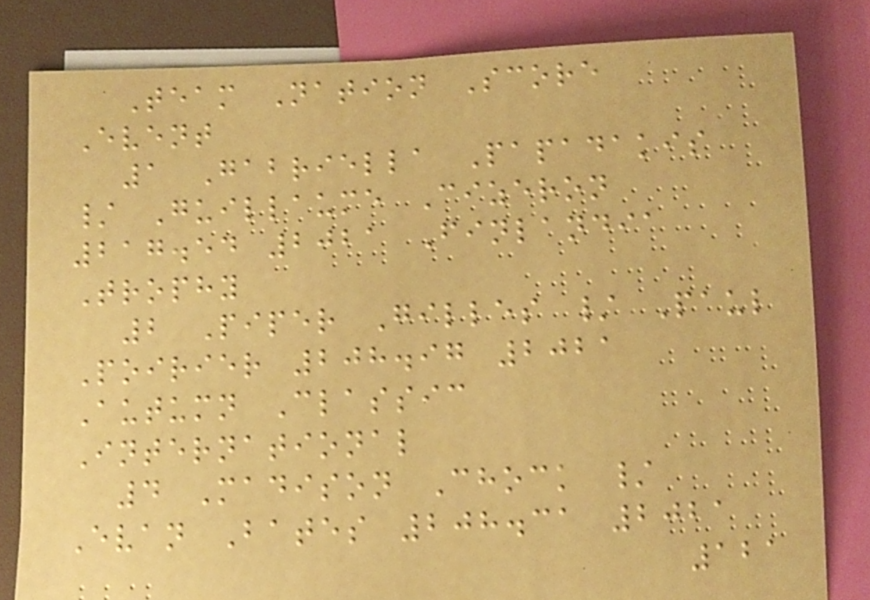Team Nation Score
Event
1 Gabriella Papadakis
/ Guillaume Cizeron
217.54 2021 Finlandia
Trophy
2 Piper Gilles / Paul
Poirier 208.97 2021
Autumn Classic
International
4 Madison Chock /
Evan Bates 208.31 2021
121
